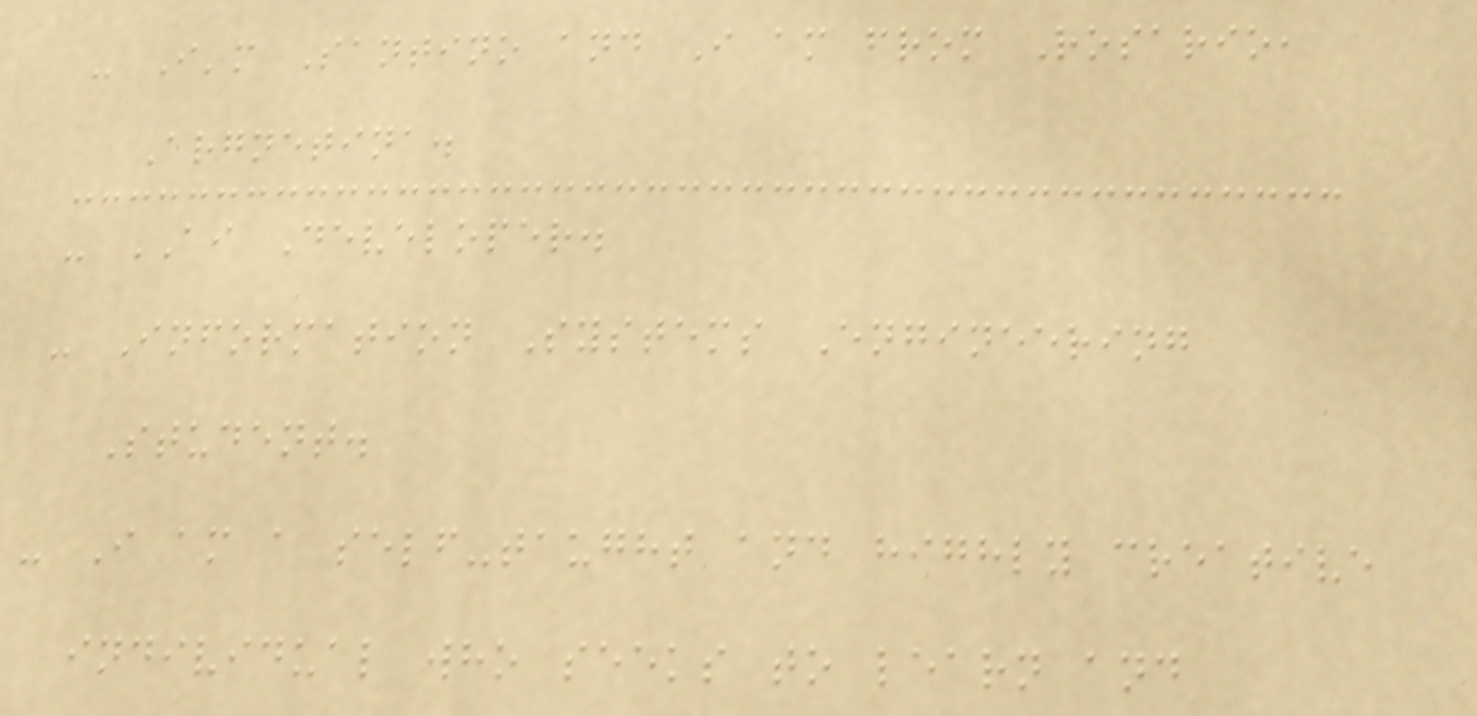- I'm Santino and I am from Rosario,
Argnetina.
- AI Developer.
- Information Systems Engineering
Student.
- I am a self-taught and highly creative
individual who seeks to learn and
